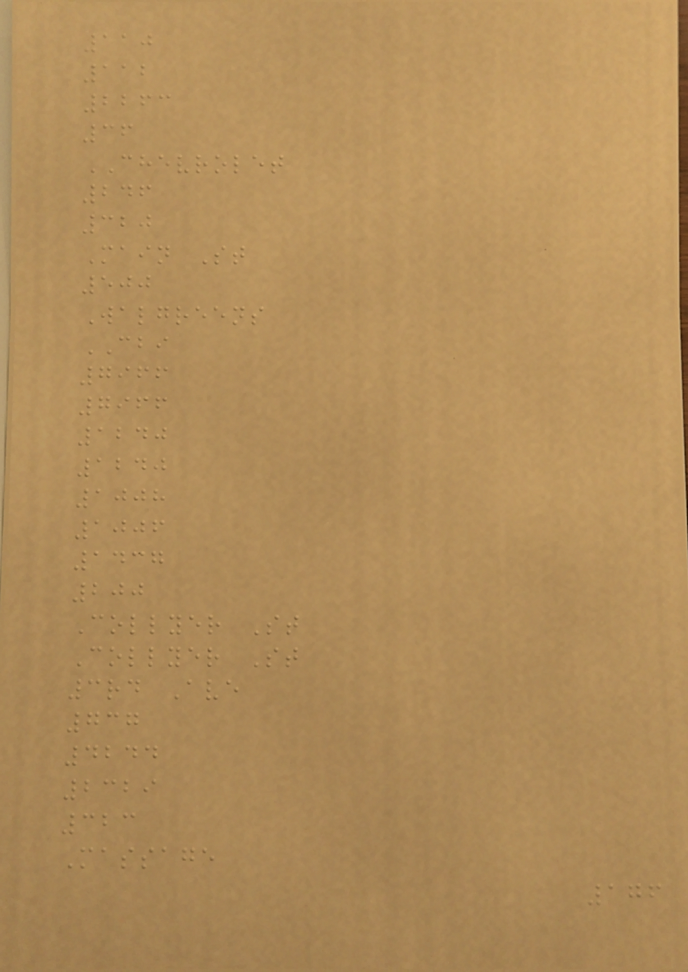110
112
2263
36
CHEVROLET
246
320
Main St
500
Walgreens
CBI
7966
7966
1240
1240
1008
1006
1437
200
Collyer St
Collyer St
3rd Ave
737
4244
2329
323
Massage
176
